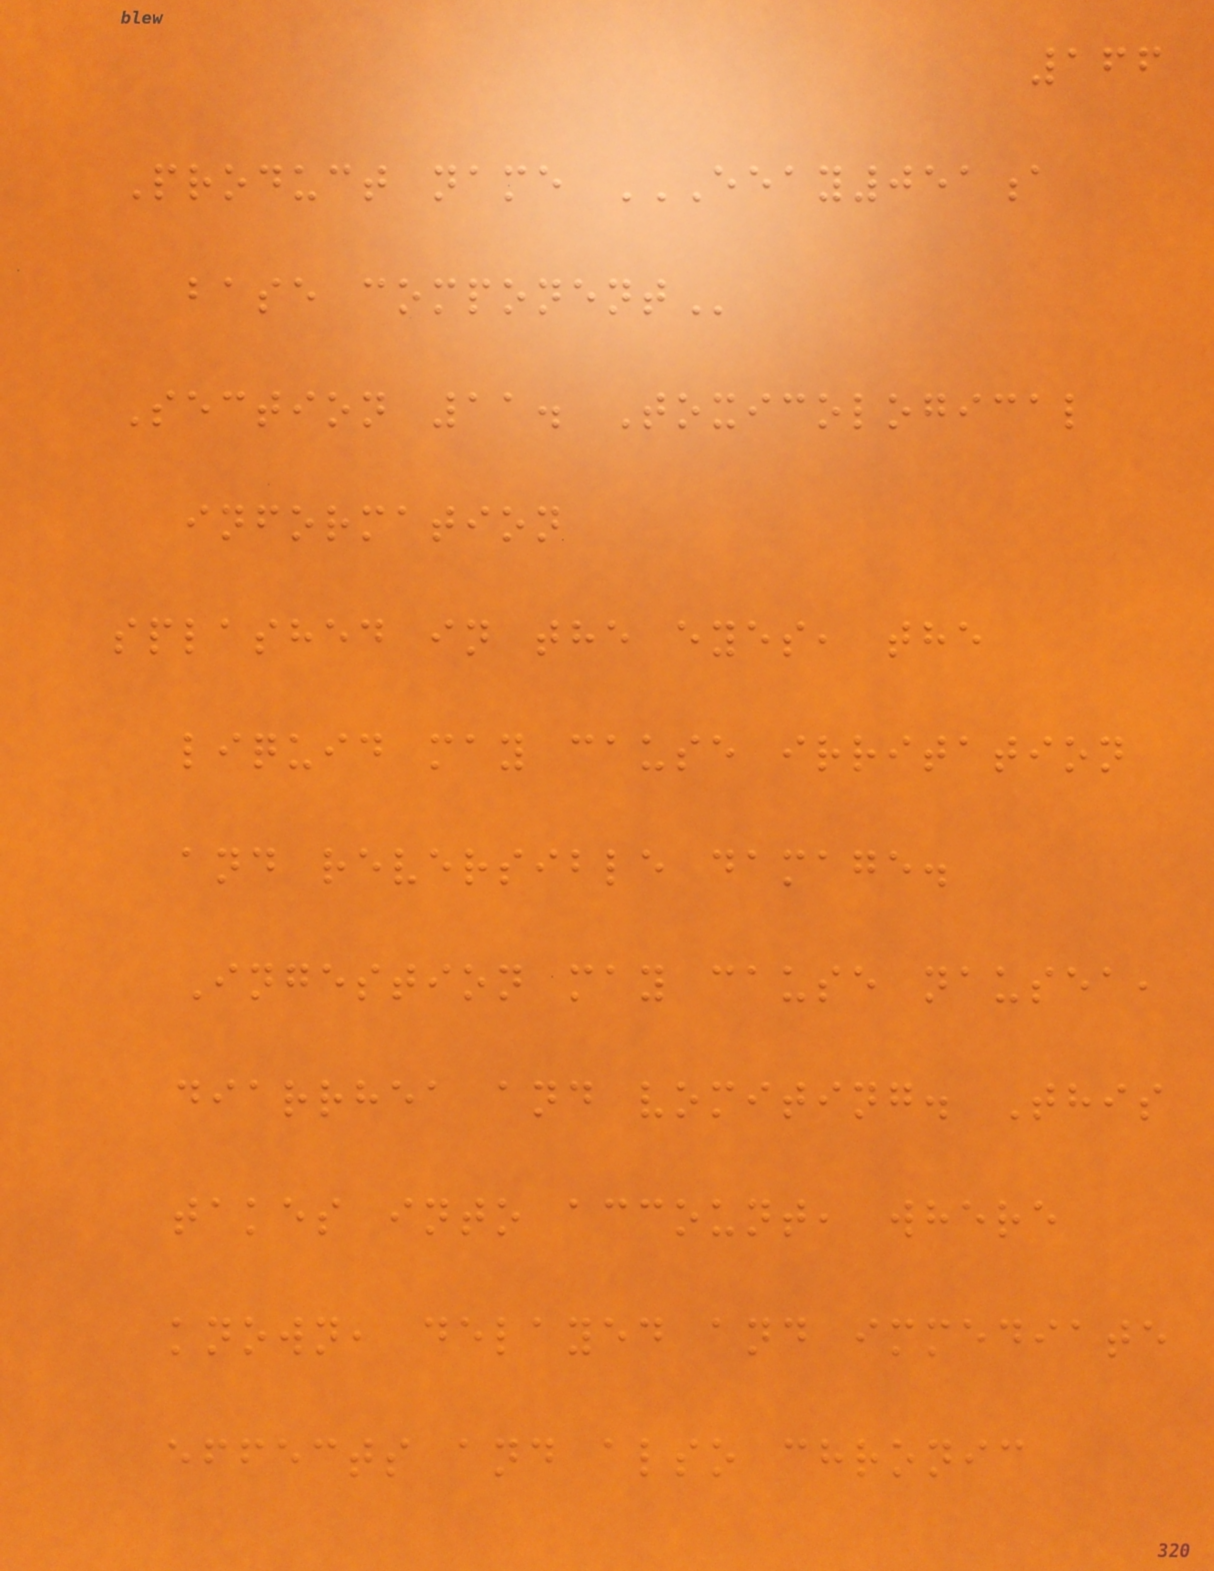166
Product name EEAY051A
BASE COMPONENT
Section 11. Toxicological
information
splashed in the eyes, the
liquid may cause irritation
and reversible damage.
Ingestion may cause nausea,
diarrhea and vomiting. This
takes into account, where
known, delayed and immediate
effects and also chronic
